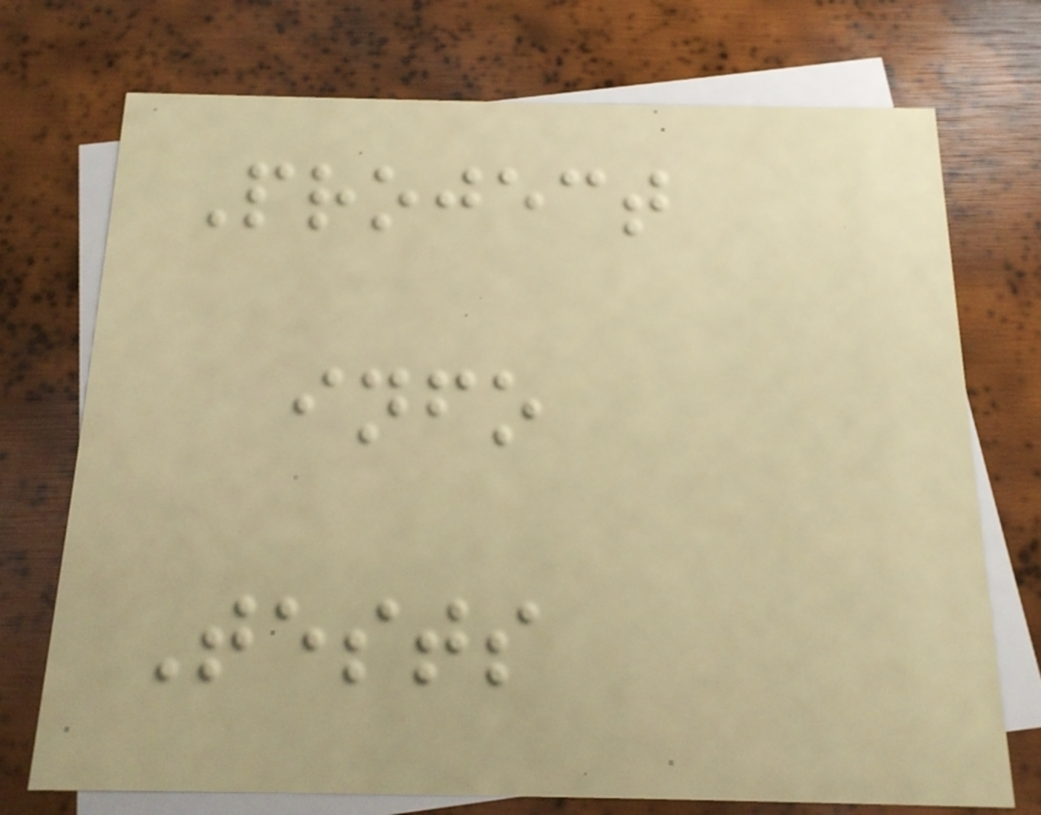Project
info
Tests
